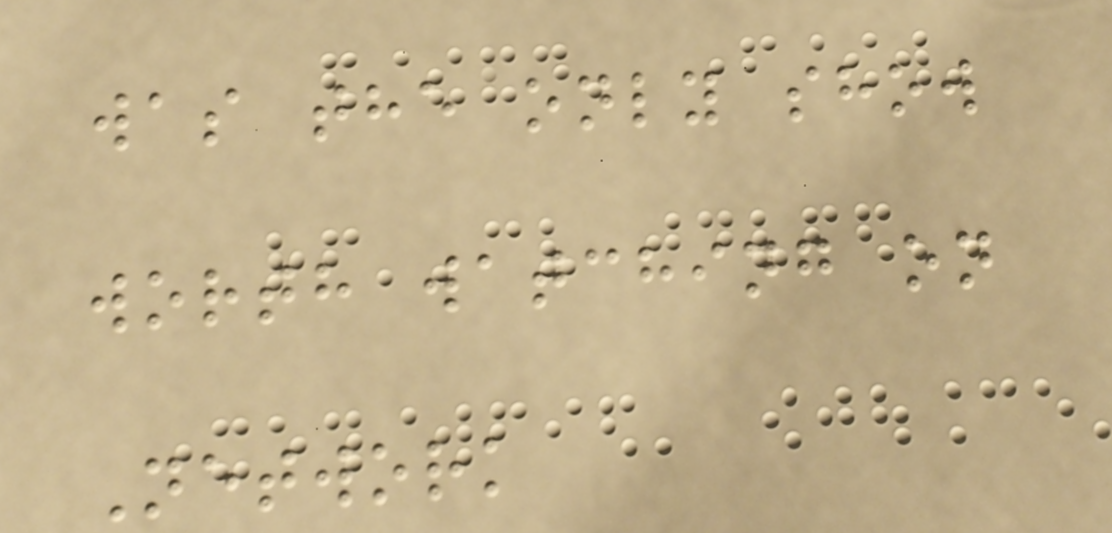was the only show
worth watching on
Network
